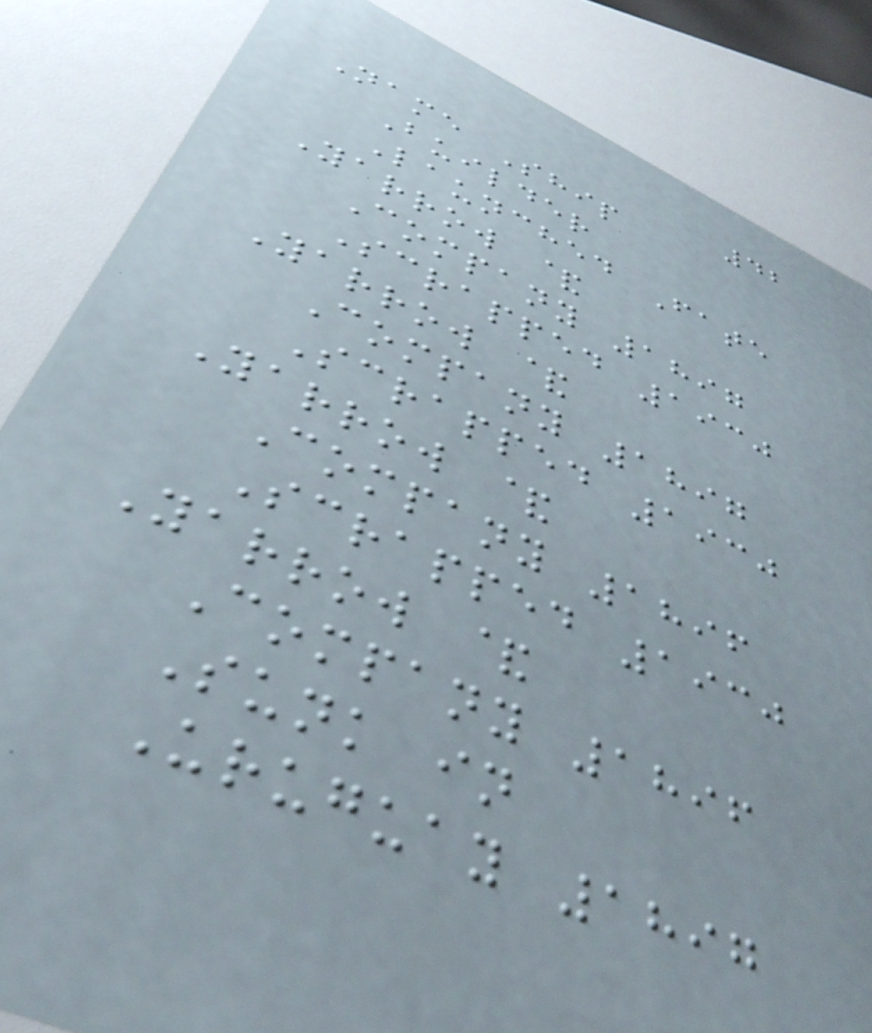42
Name Ship
Builder
Launched Fate
Yarrow &
Company 1897
Scrapped 1930
Yarrow &
Company 1897
Scrapped 1930
Yarrow &
Company 1896
Scrapped 1930
Yarrow &
Company 1896
Sunk in
Uruguay 1897
